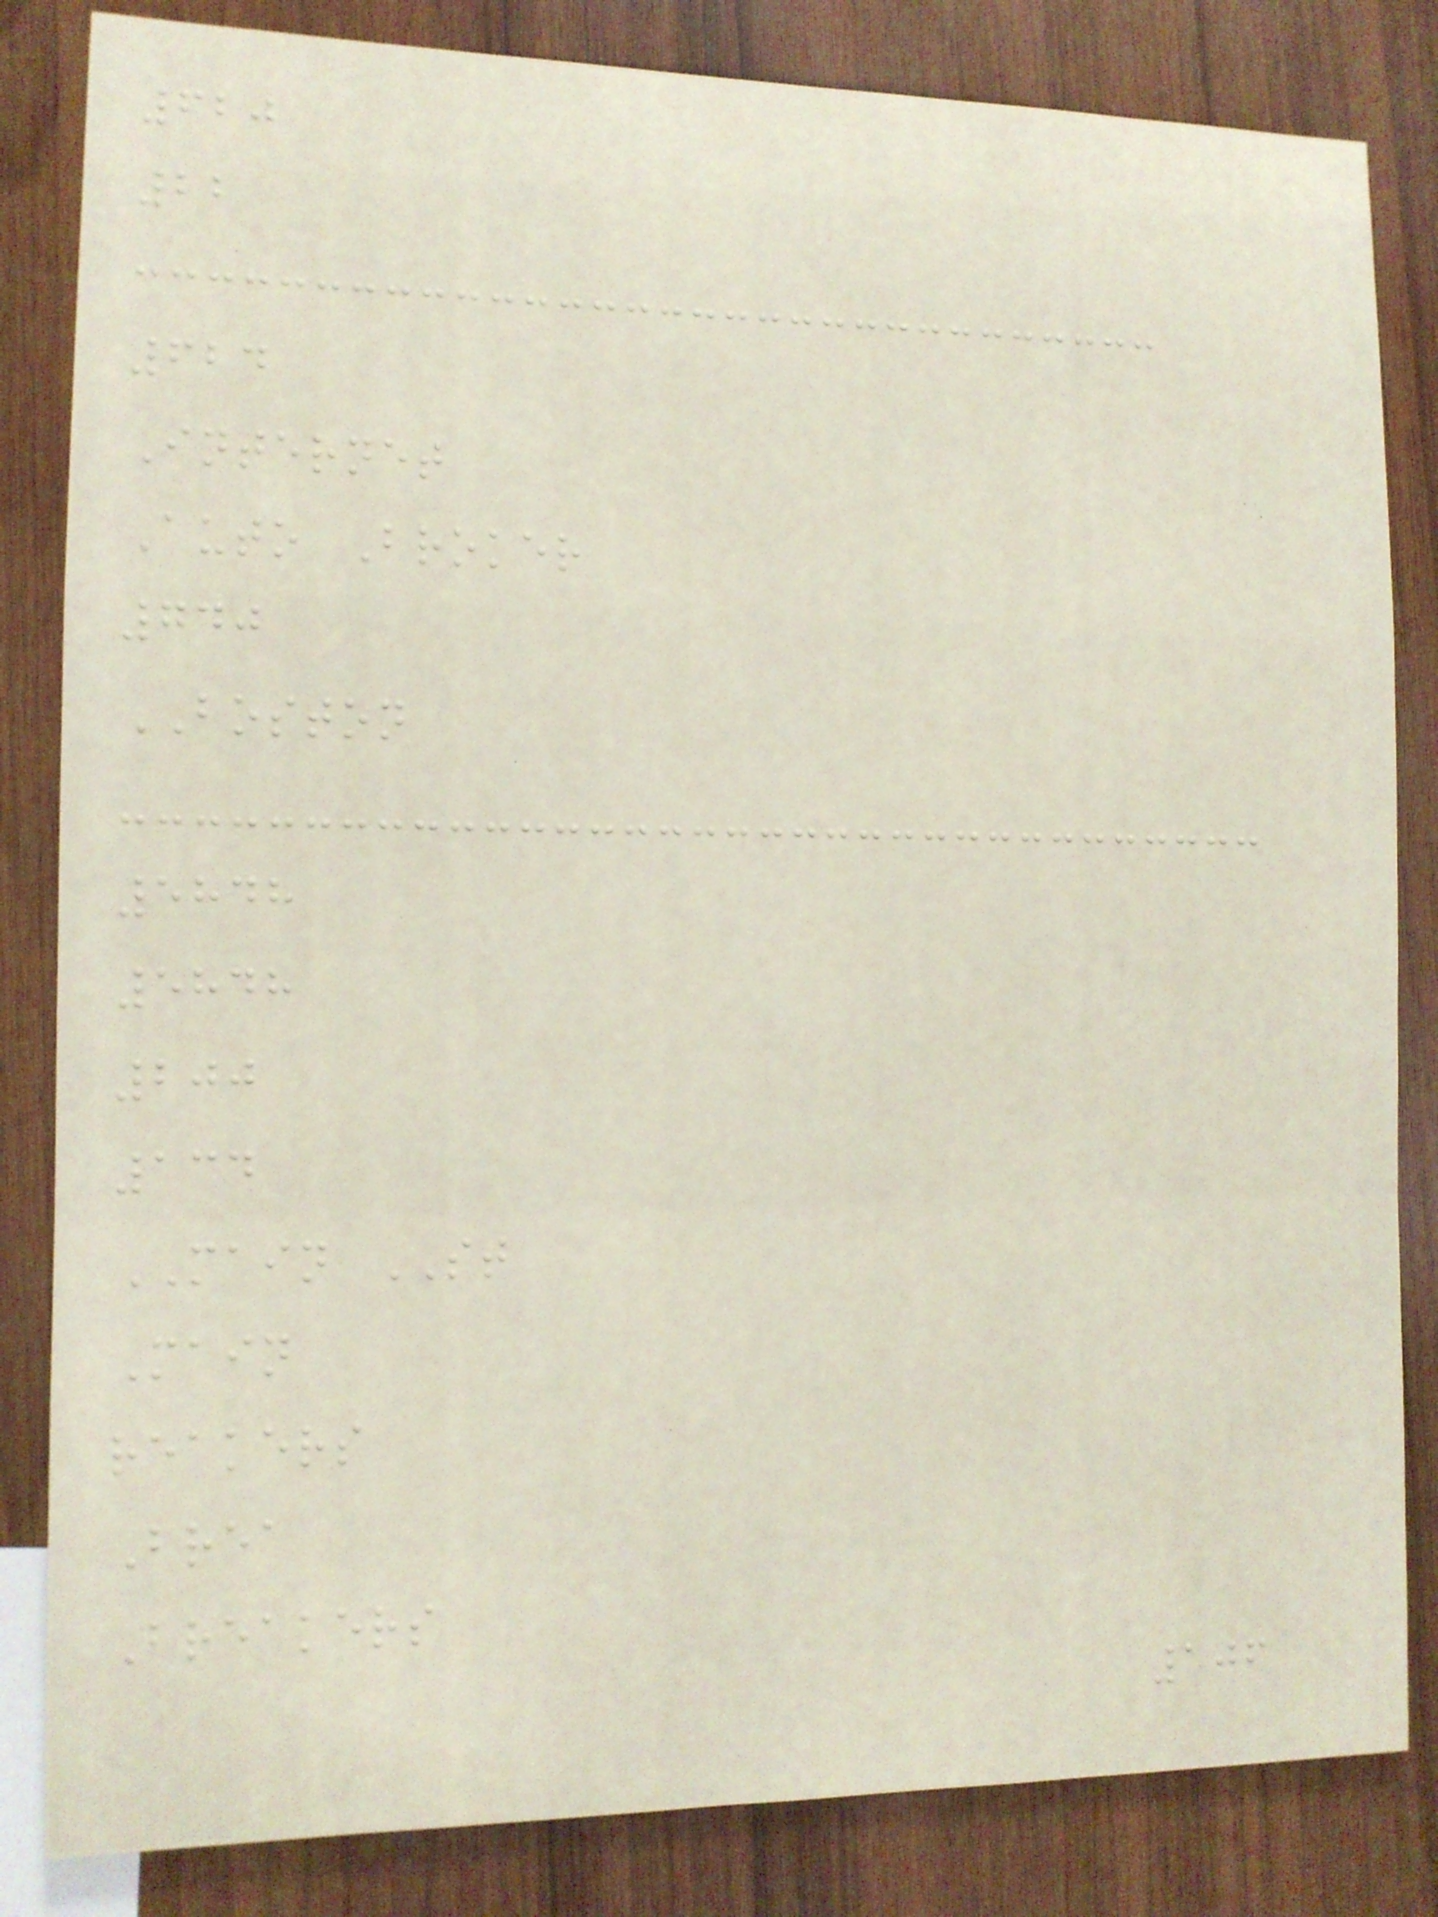620
22
624
Internet
Auto Broker
740
BOSTON
5848
5848
200
134
MAIN ST
Main
reakers
Brea
Breakers
106
